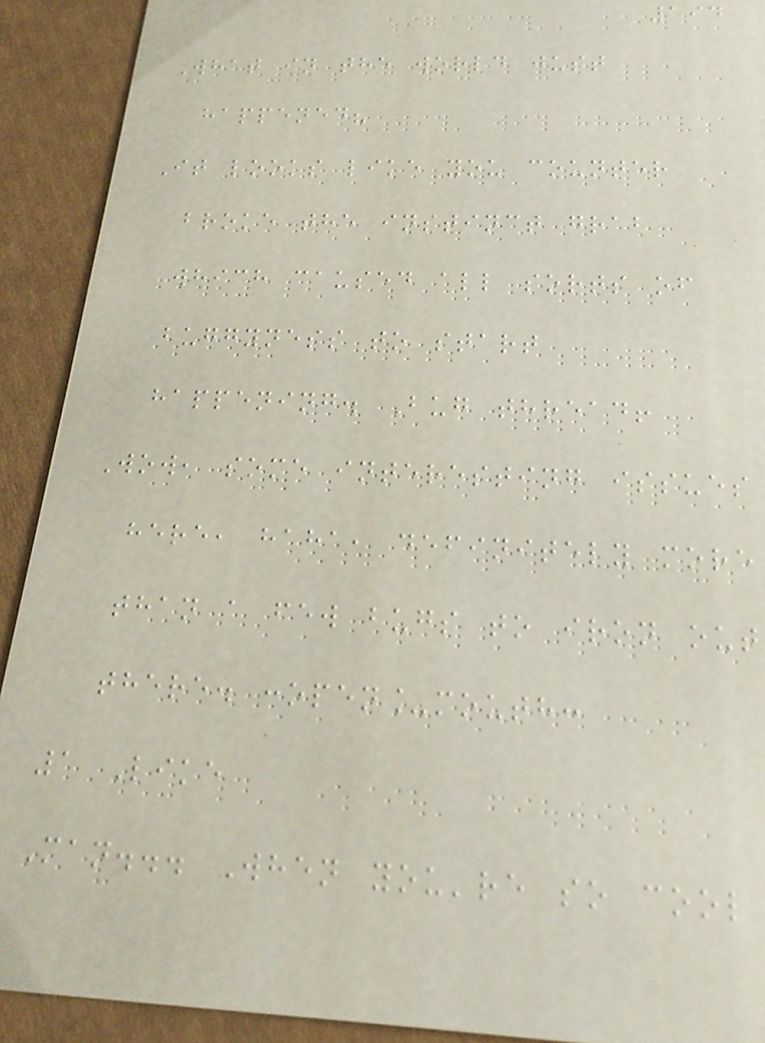194
What in the world just
happened?
It looks like you counter
broke the instinct grab
which caused all sorts of
buggyness to start
happening. Bug thread!
Wow, some interesting issues
here, haha, definitely more
than a few bugs to iron out
there. :open_mouth:
1 Like
Man... When you're so cool
